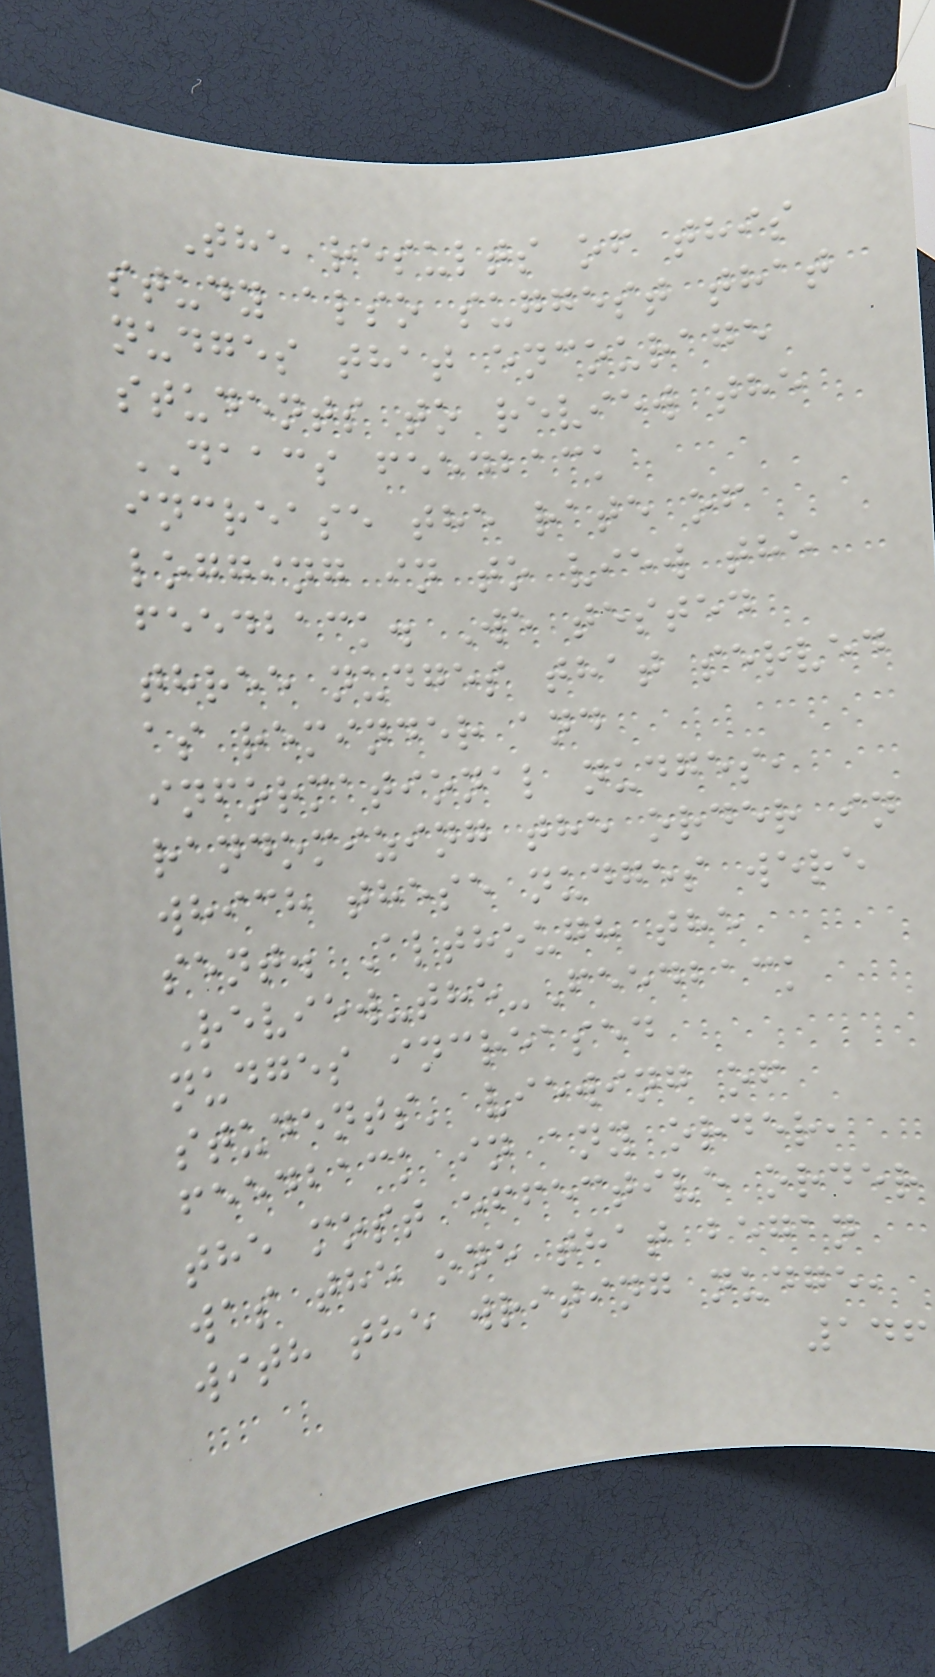The results of this
study also suggest that
nudges that encourage
students to review the
DAACS feedback
increase the rate of
logging in to view the
feedback. We tested
three nudges that served
as reminder and
informational nudges,
randomizing the order in
which these nudges were
sent. Although the
Review-the-Feedback
nudges increased
students' viewing of
feedback in any order,
the most effective order
was the one that began
with the writing nudge,
146
